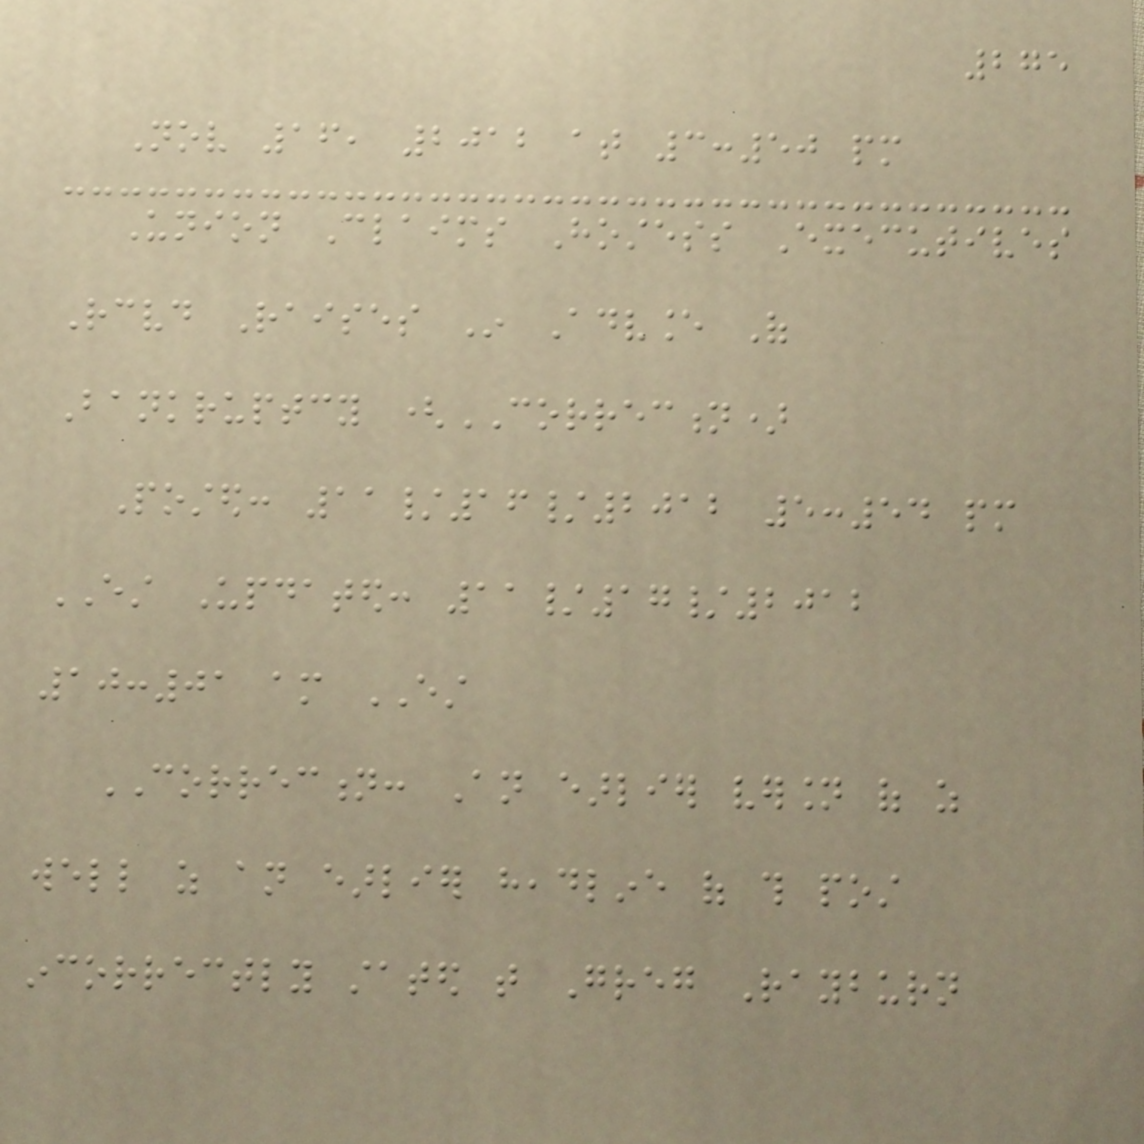275
Nov 16, 2012 at 3:50 pm
Union Claims Hostess Executives
Received Raises In Advance Of
Bankruptcy (CORRECTION)
Posted: 11/16/2012 5:54 pm
EST Updated: 11/17/2012
10:01 am EST
CORRECTION: An earlier version of as
well as an earlier headline of this post
incorrectly stated that Greg Rayburn
